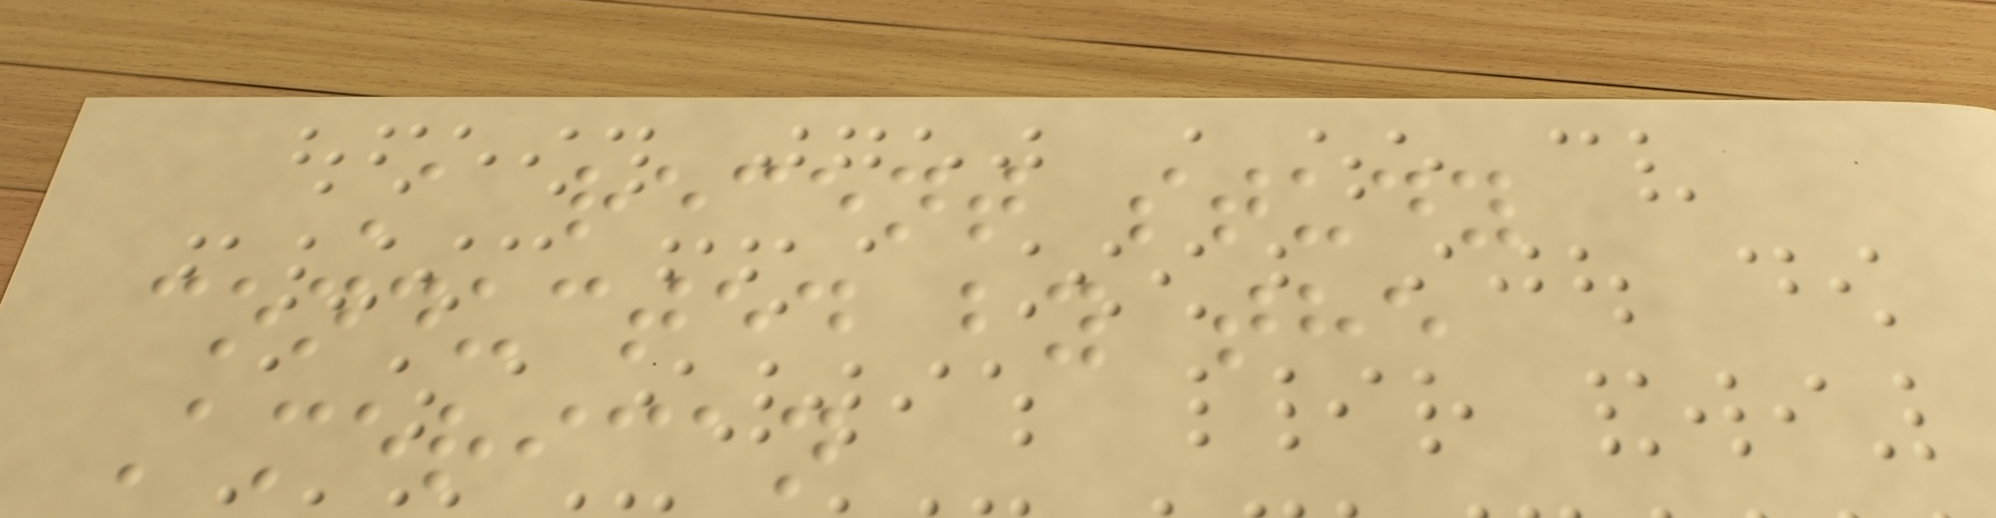A recent study
conducted by the
American
